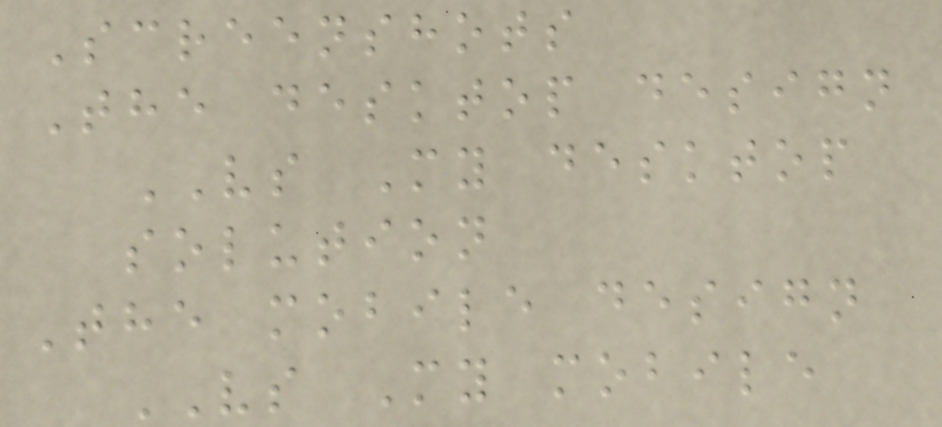Screenshots
The desktop design
VS My desktop
solution
The mobile design
VS My mobile
